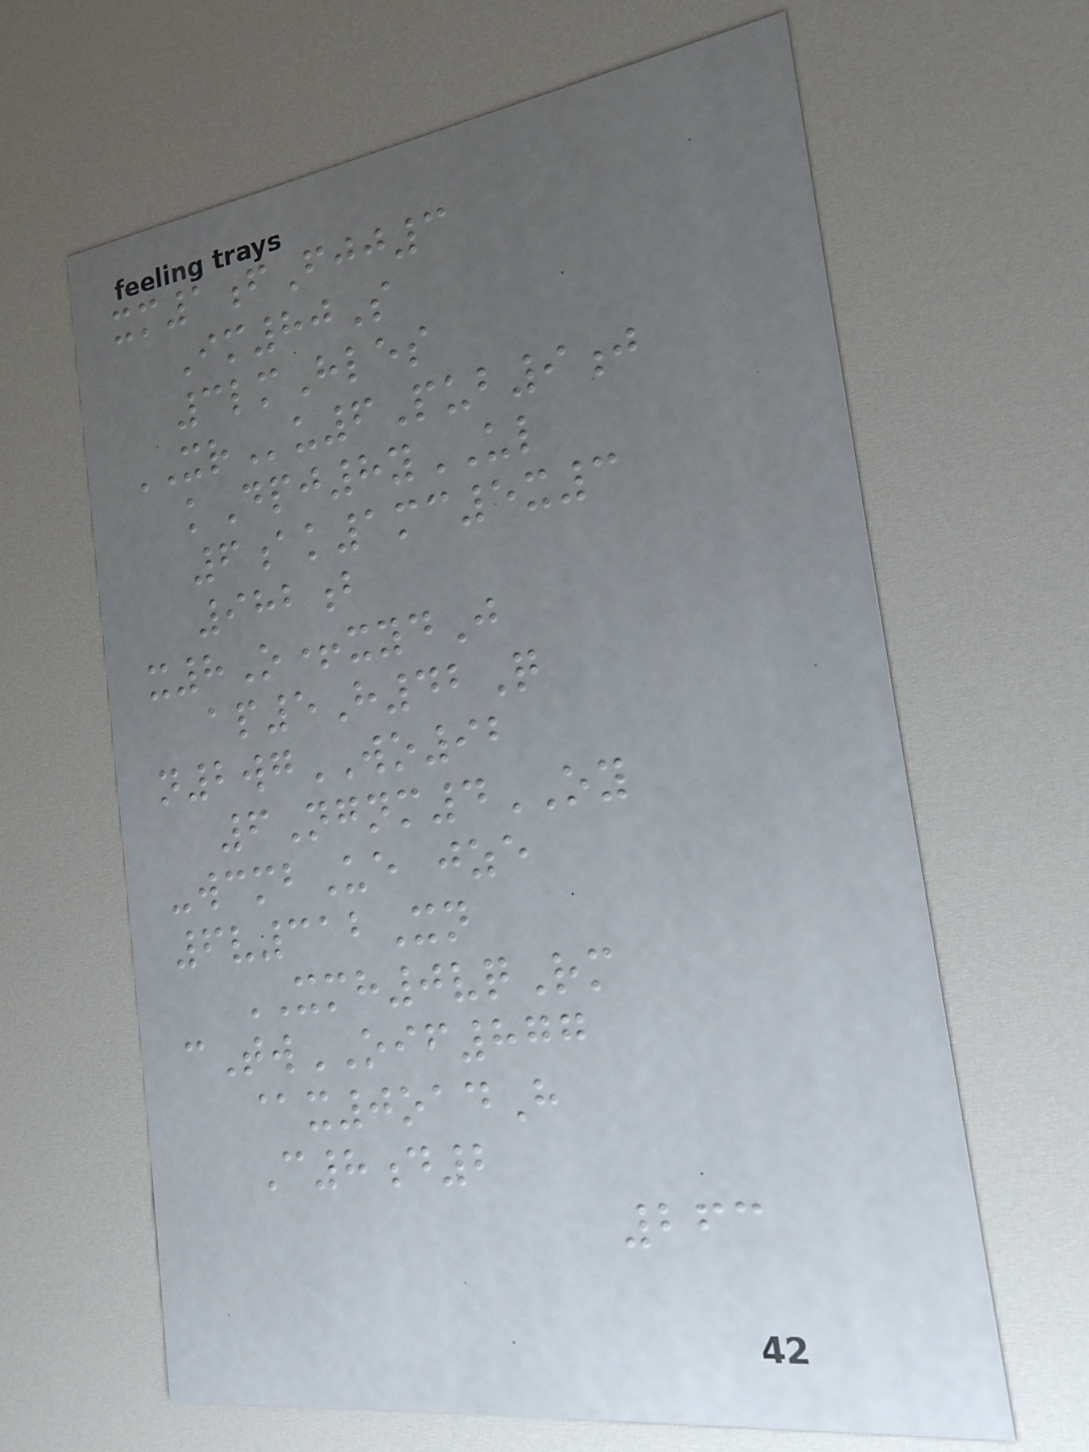xm1fFjj3
Im80S
3lmHles
XRu6Pub9j
kDpj8yUL
6ak1mc5x3
982b
x8O+xydJ
ap5H42Q
n2wgWO92
6Ngnm4OY
-wcmbUe jze
6v312Xn
XMH0vqRm
cTwOIF877
@x0oadH
C8d2
263
